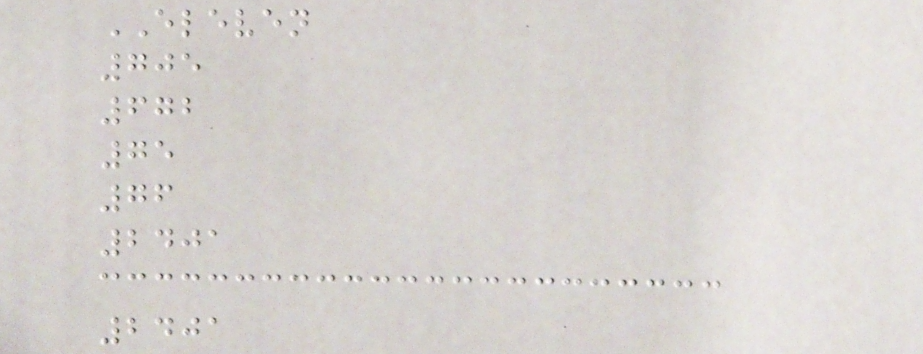ELEVEN
705
672
75
76
2401
2401
